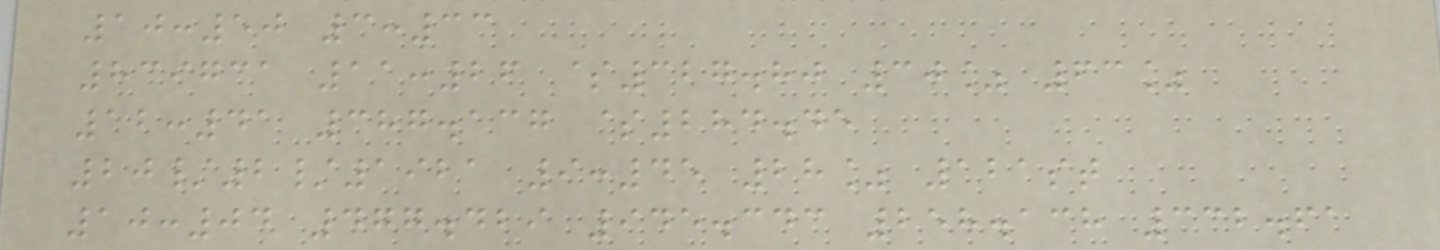10:50 3:33
839731 11:26 $327.80 30% 63%
12:41 387.137 $284.45
20/2/1921 9:45 28% 121st
10:04 477.429 945.343 258.138 332.61
